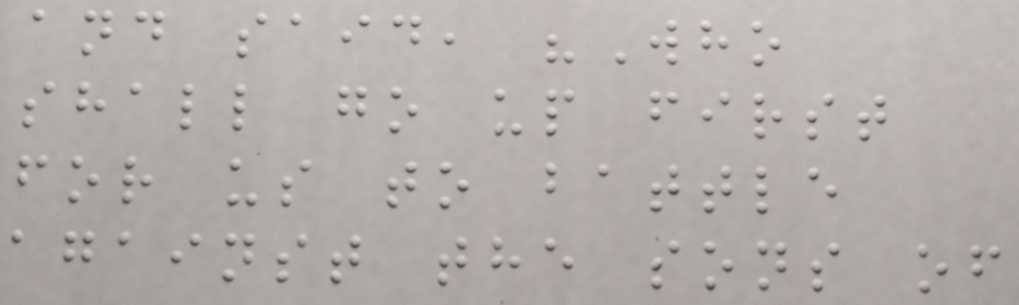and said, "Who
shall go up first
for us to battle
against the sons of
